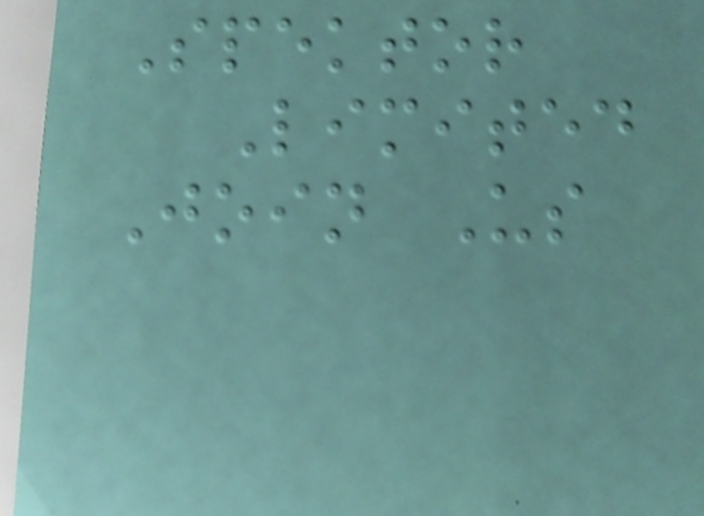Spektor
Limited
Join Us
